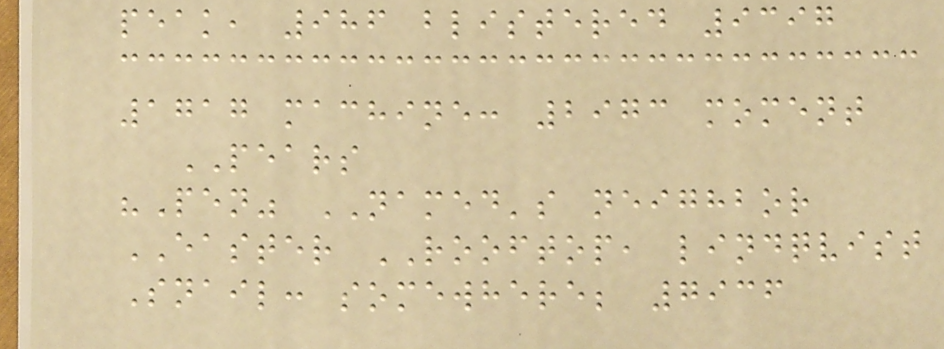peak, 986 blistered 9397
1717 machine: 2973 moment
PEARS
"Pen" NAMED's neighbor
EASTER ROOFTOP, lindqvist
Snail: somewhere; 7936
